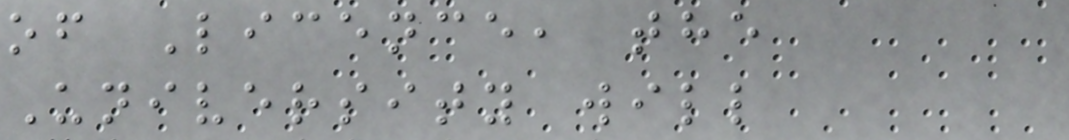of Licence, the
University will
